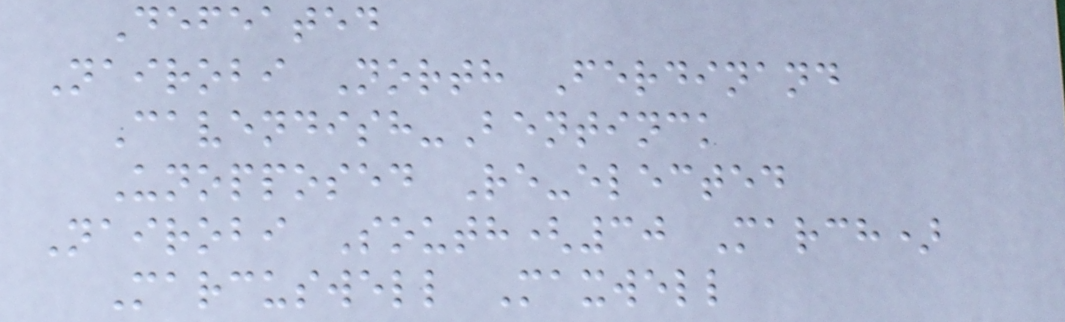Defeated
Nairobi North Ferdinand
Cavendish-Bentinck
Unopposed Re-elected
Nairobi South(30 March)
Marcuswell Maxwell
